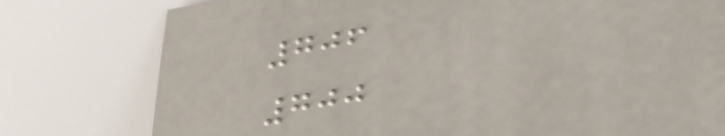706
700
